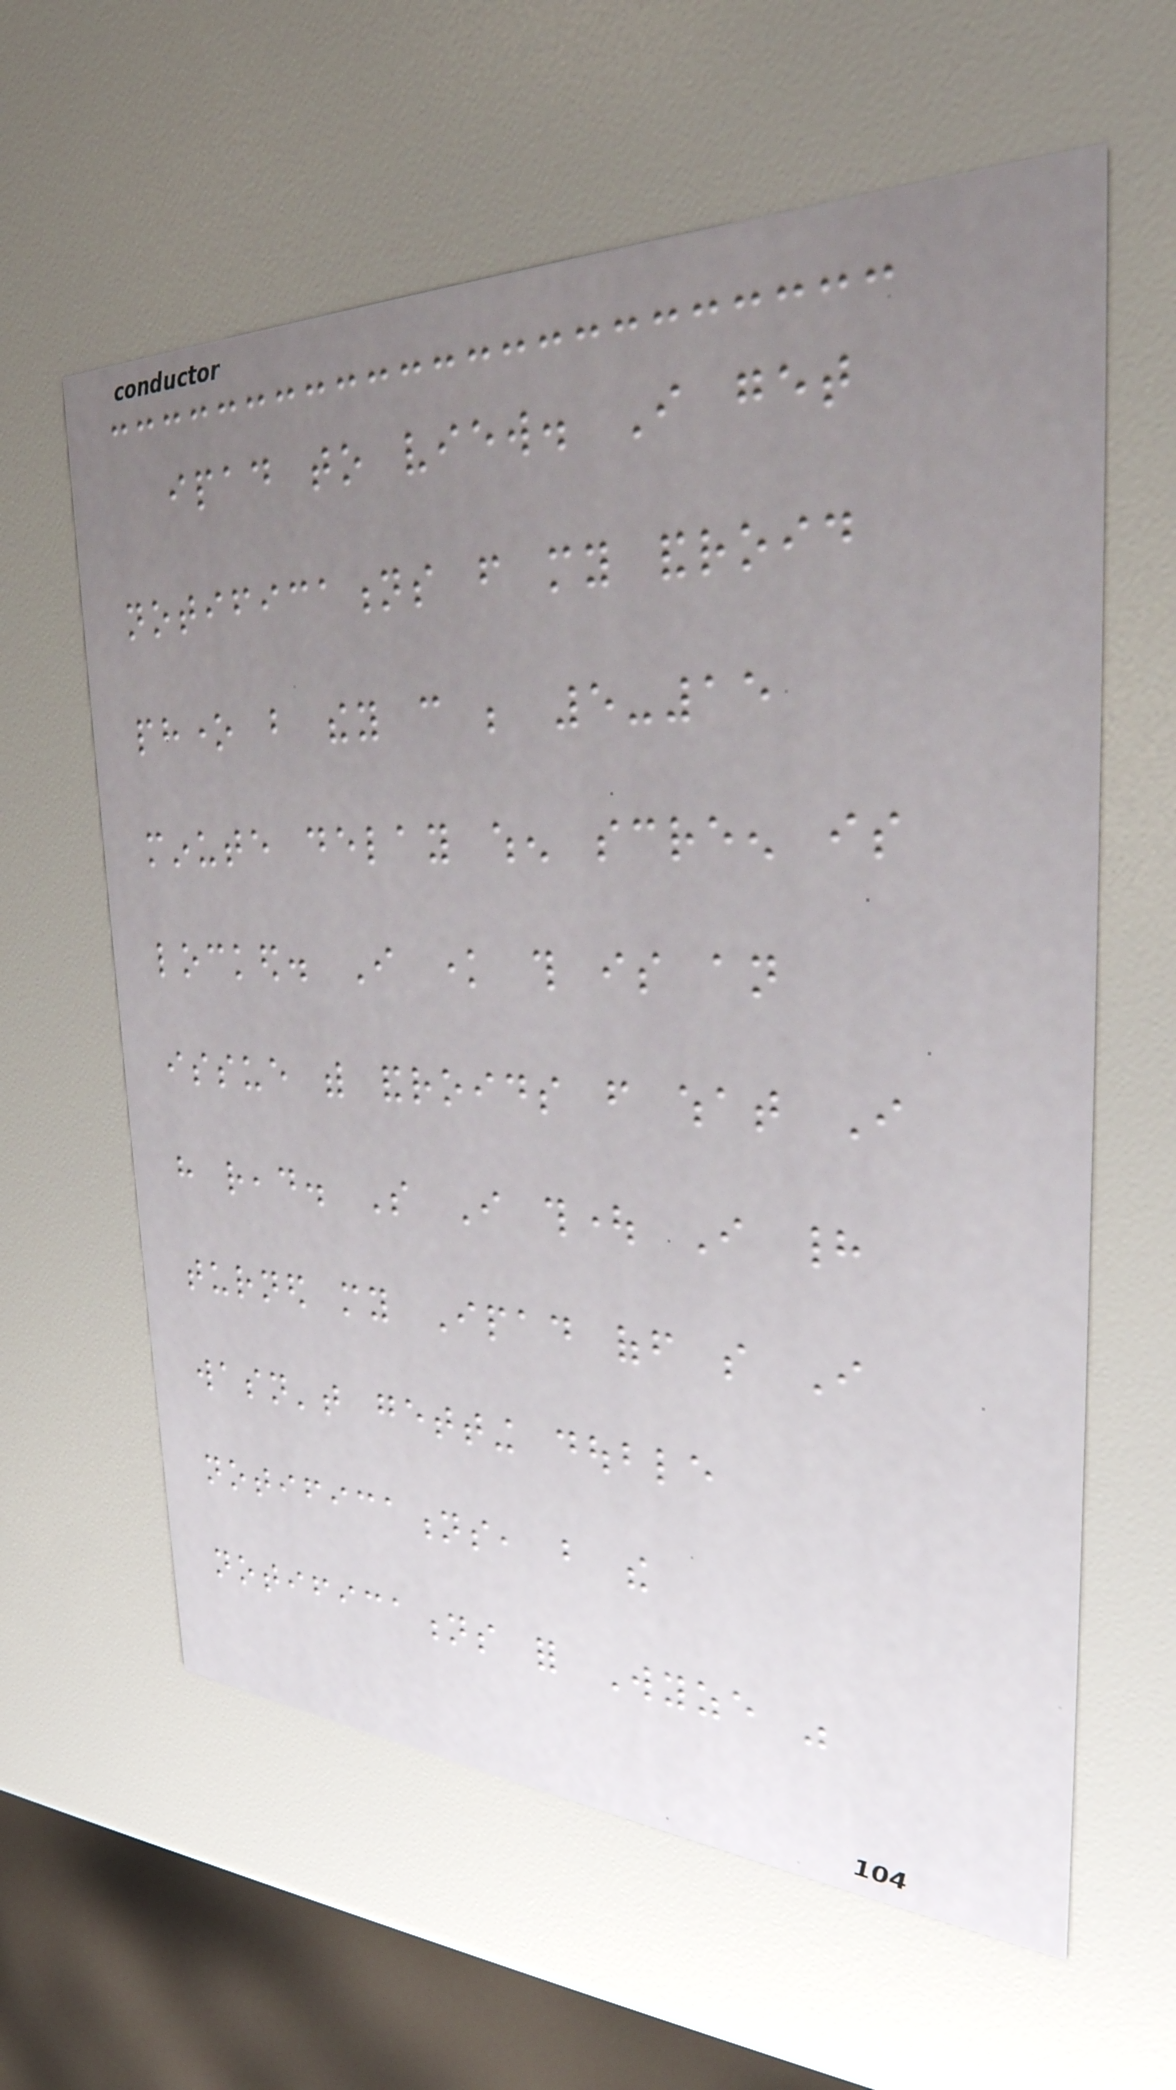ipad to view. I get
notifications from my android
phone but they can be 5-15
minute delay when screen is
locked. I know this is an
issue with androids from what I
have read. So I thought I had
turned my Ipad off so I
wasn't getting double
notifications, but the
notifications for Wyze was
